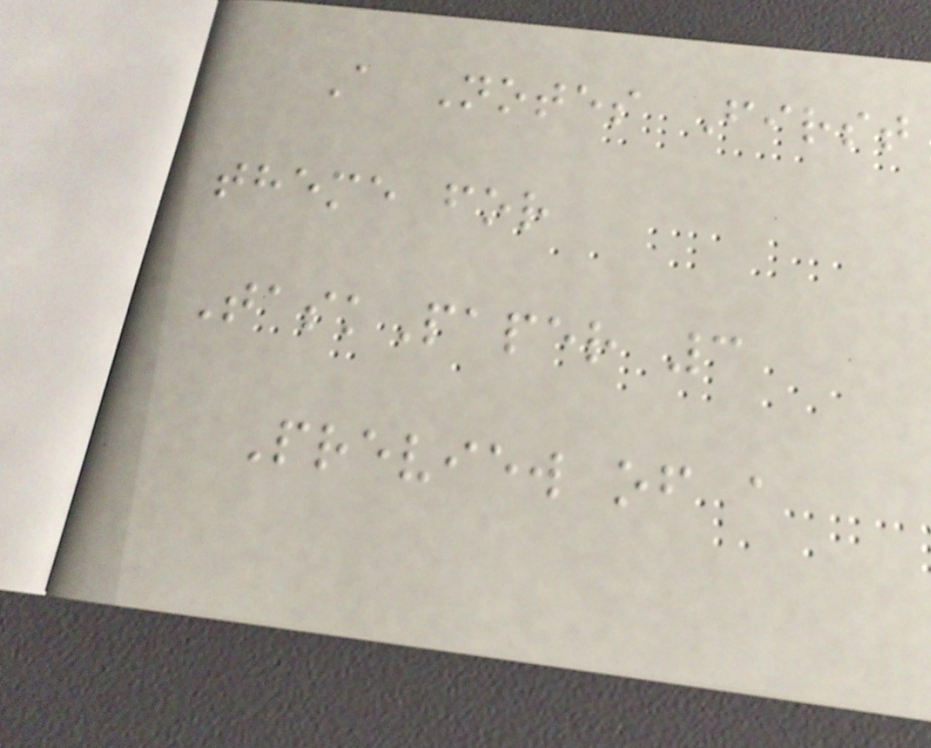A Notes First
theme for
TaskPaper 3
Preview of a
